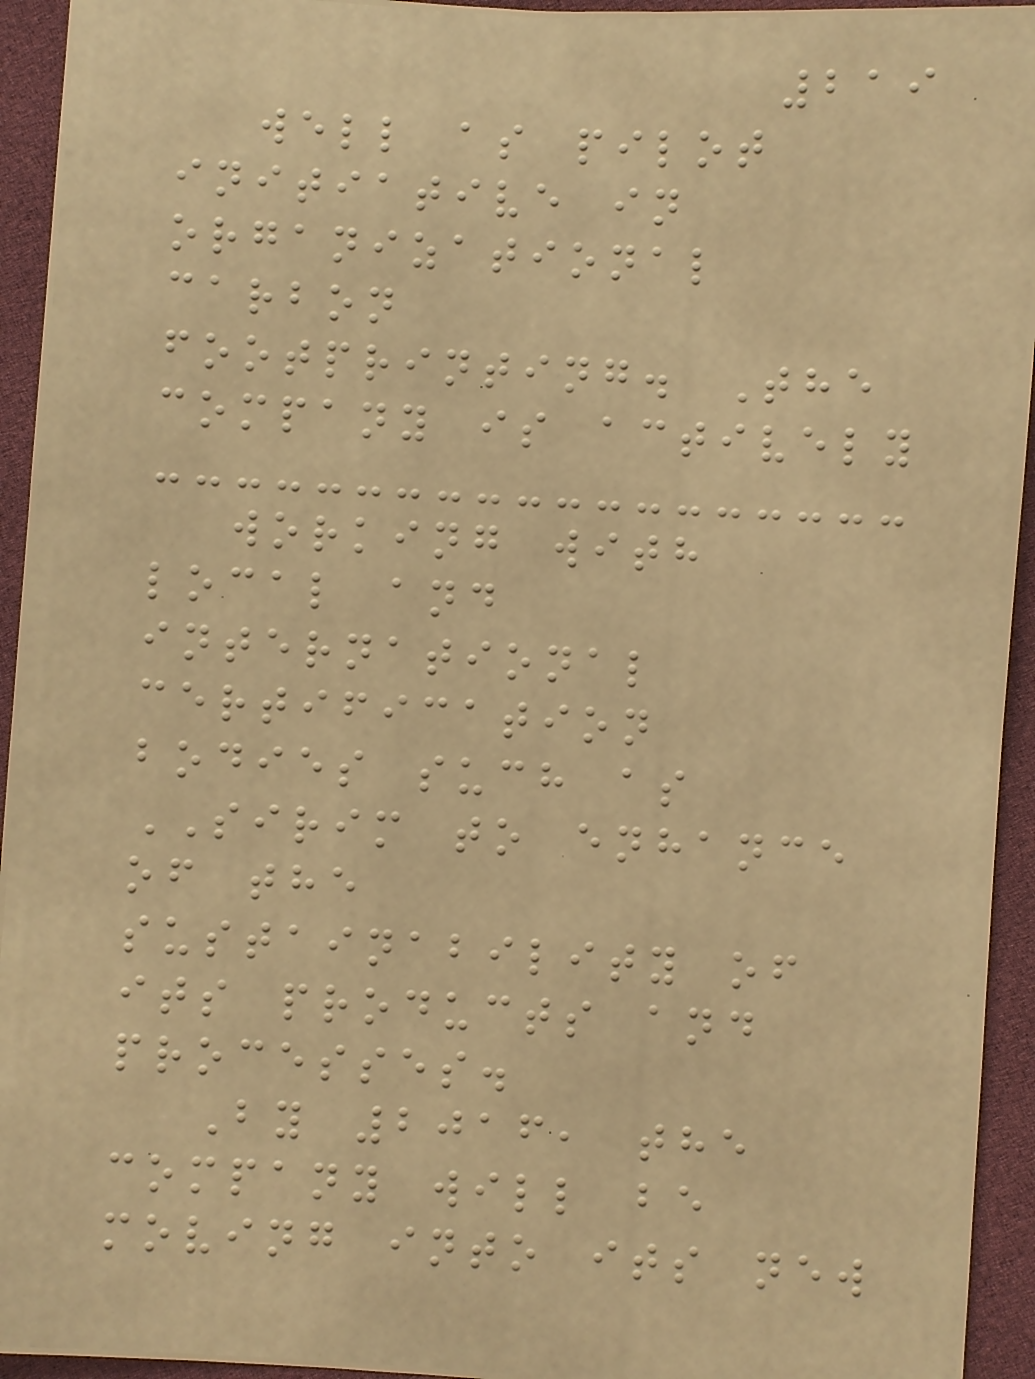219
well as pilot
initiative in
organizational
carbon
footprinting. The
company is actively
working with
local and
international
certification
bodies such as
SIRIM to enhance
of the
sustainability of
its products and
processes.
By 2016, the
company will be
moving into its new
